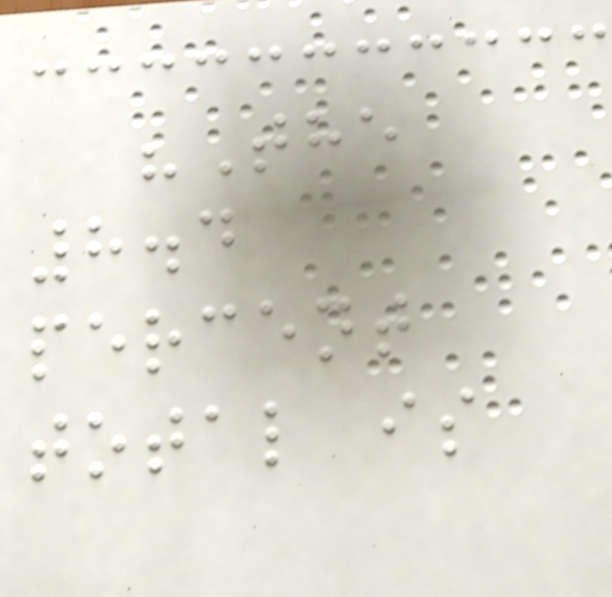"The
8.4
percent
total is
